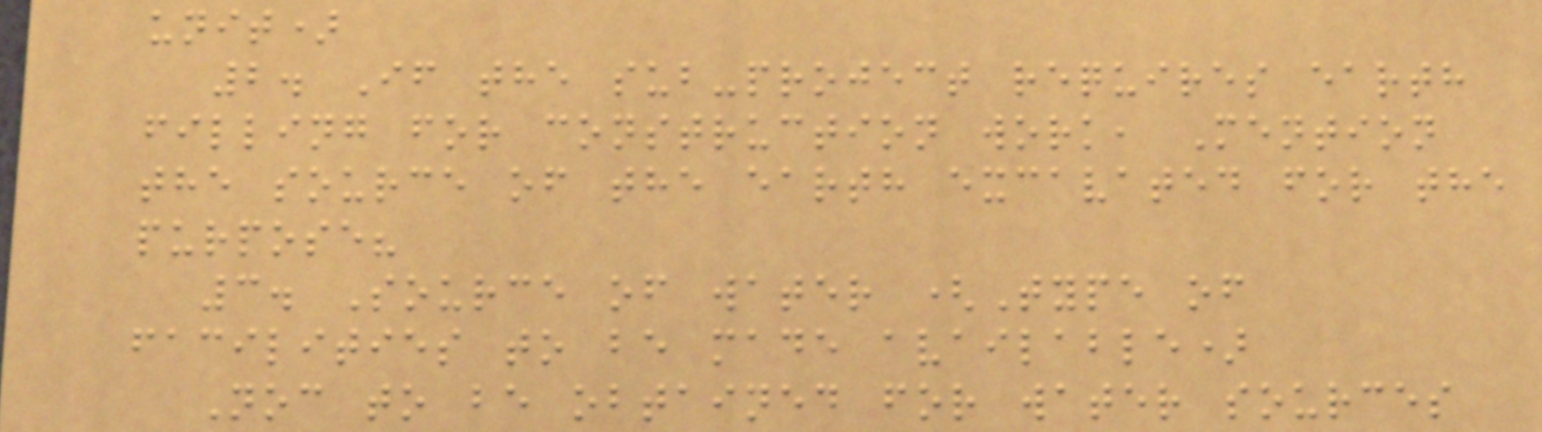unit)
2. If the sub-project requires earth
filling for construction work, Mention
the source of the earth excavated for the
purpose?
3. Source of water (Type of
facilities to be made available)
Noc to be obtained for water sources
